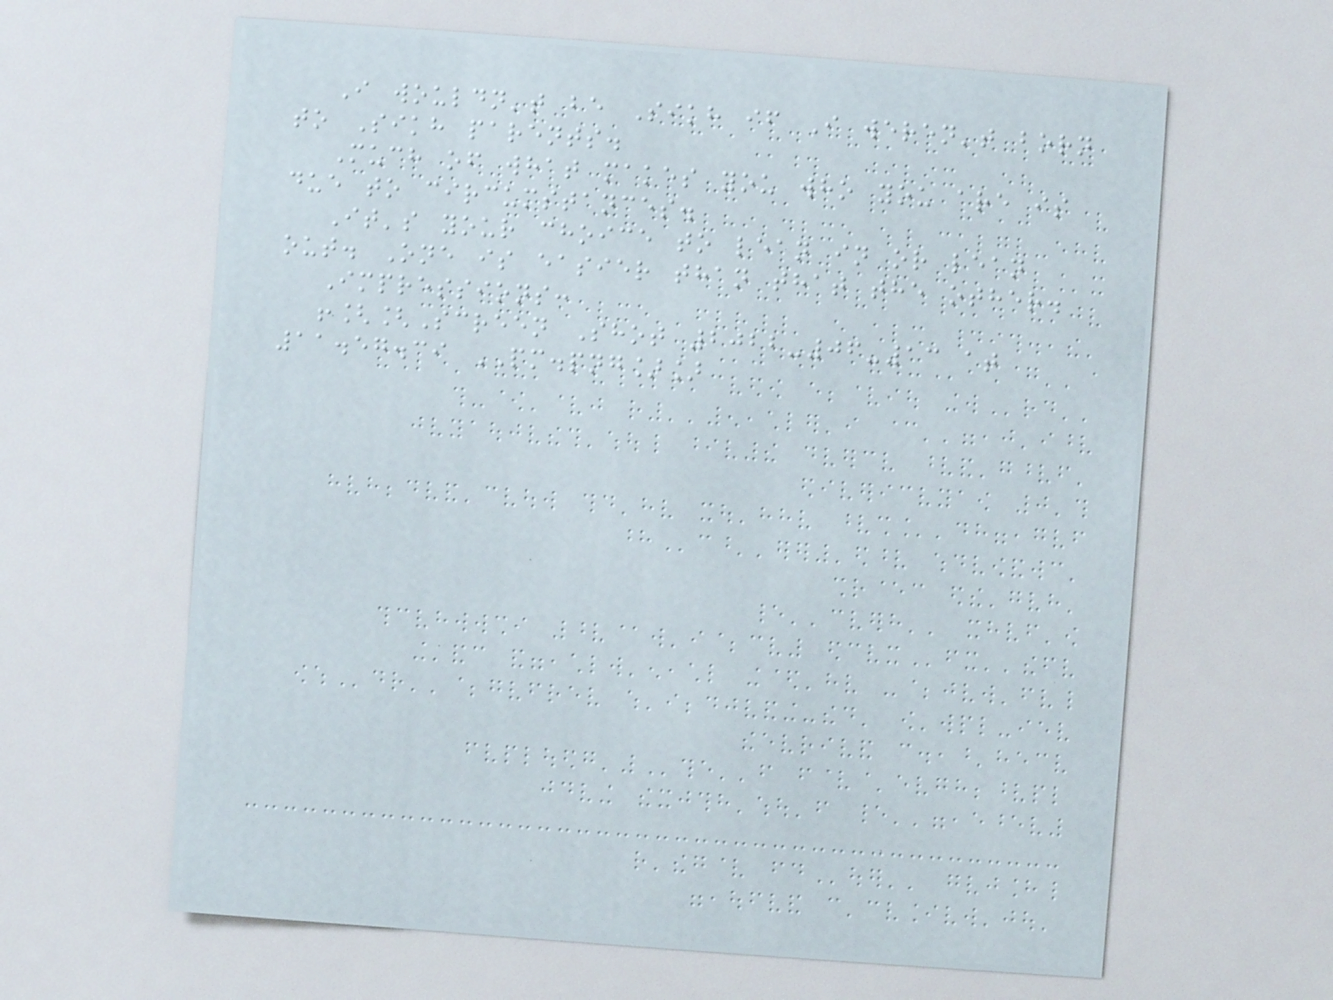I wouldn't be Sikh if I weren't born
to Sikh parents.
Much of what makes you who you are is
due to circumstances.
It's your choice to lean in or lean
out. One is easier than that the other.
Impressions:
![[Screen Shot 2022-06-13 at
11.57.39 PM.png]]
